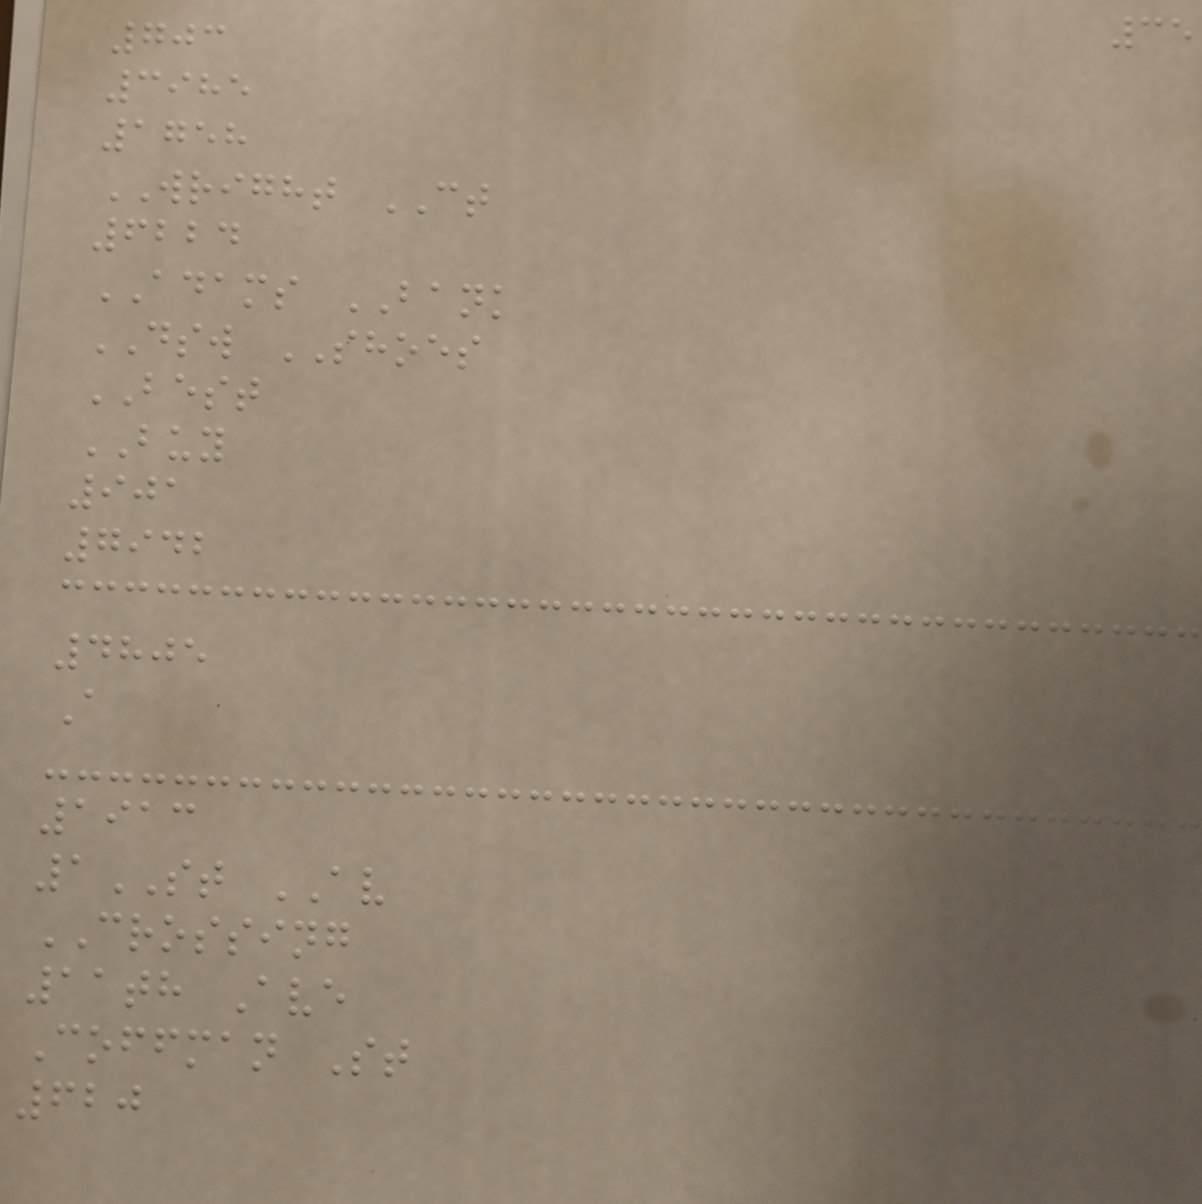35
703
3985
1758
WRIGHT CT
6224
ADAMS BANK
DSW SHOES
BEST
BUY
901
7942
4805
A
1913
1ST AV
CROSSING
11th Ave
Coffman St
620
